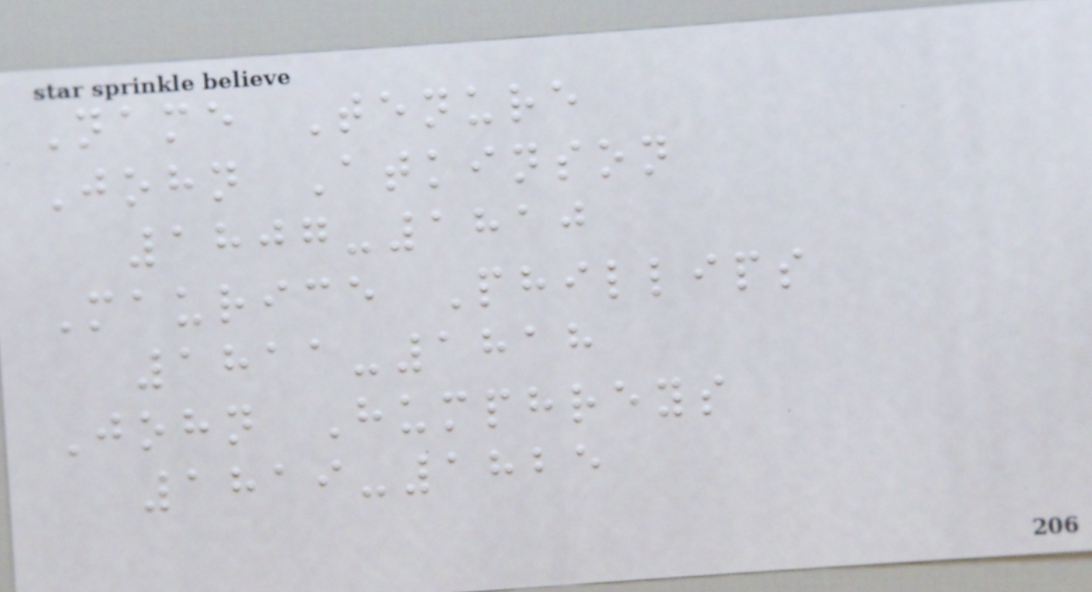Name Tenure
John Atkinson
1807-1810
Maurice Phillips
1811-1818
John Humphreys
1819-1825
